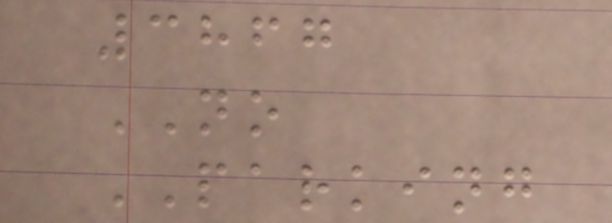3867
NO
PARKING
